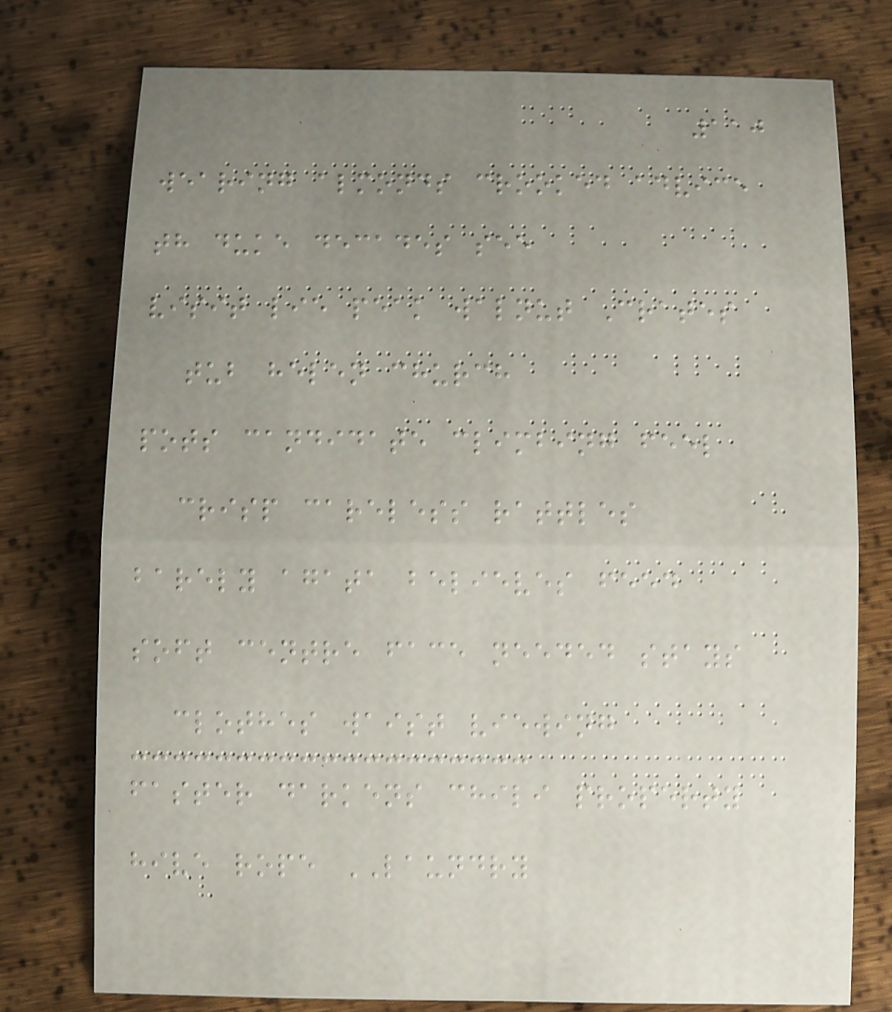110
wearing almonds crooked advice
th duke decades see
visit lie peak walnut Crates
tub helen church
pots candidate climbing feel
crisp careless rattles
barely agata believes feed
soft centre face needed stays
clothes waist viewing
faster darkens chili property
hive rope LAUNDRY
